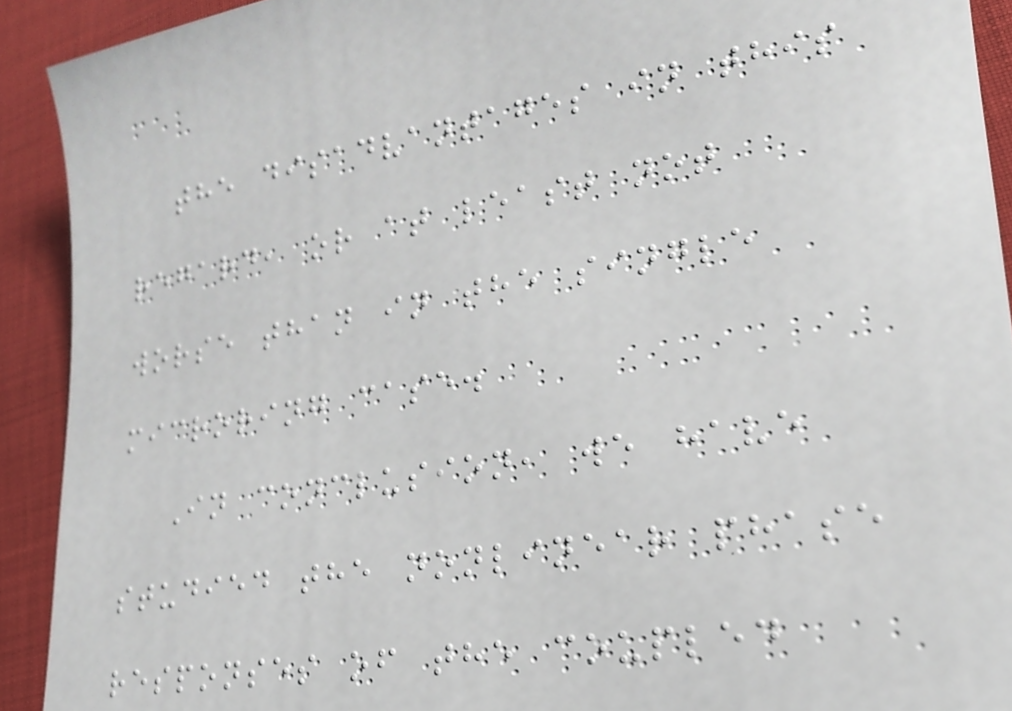the disadvantages in this
regard, or at least not
worse than in the single
microring case.
In conclusion, we have
studied the nonlinear phase
responses of the coupled
